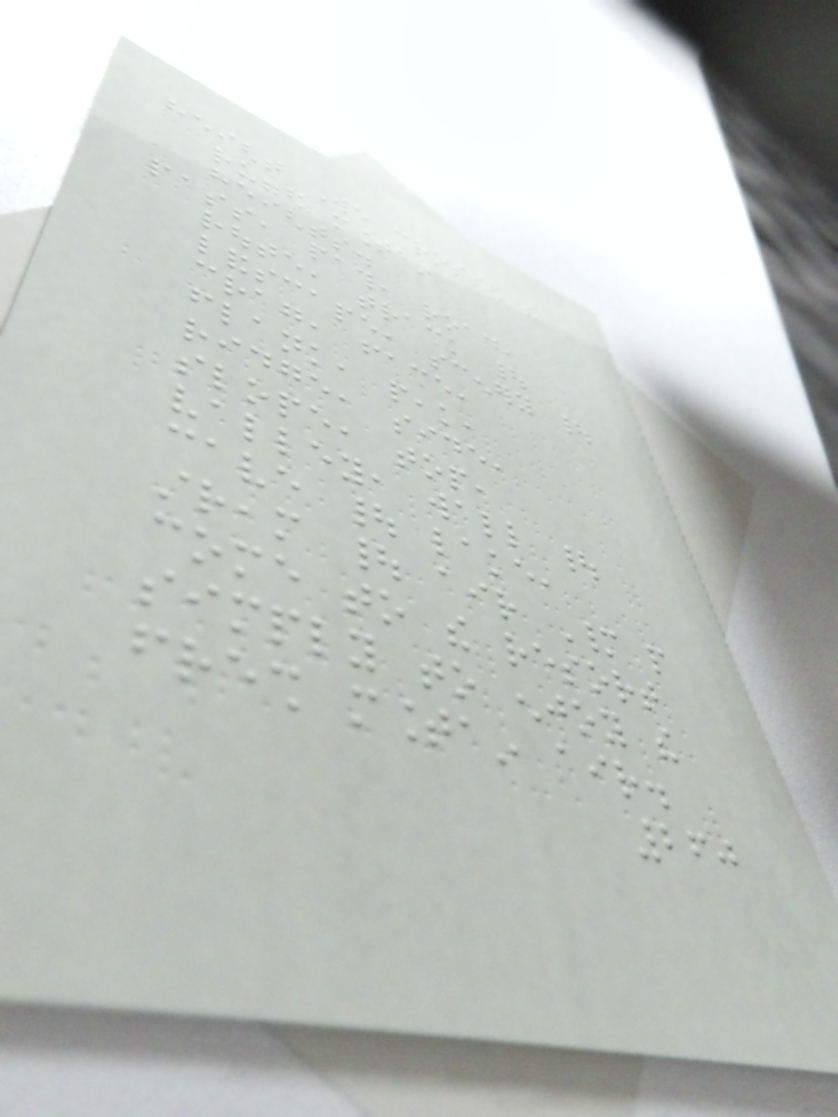height We crossed the
rugged mountain
heights.
pass, path, road,
route, track |
landscape, scenery |
crag, face,
flank, peak,
ridge, side,
slope, top,
valley, wall |
cave | lake,
stream | air Many people
come to the resort
simply to enjoy the
fresh mountain air.
260
